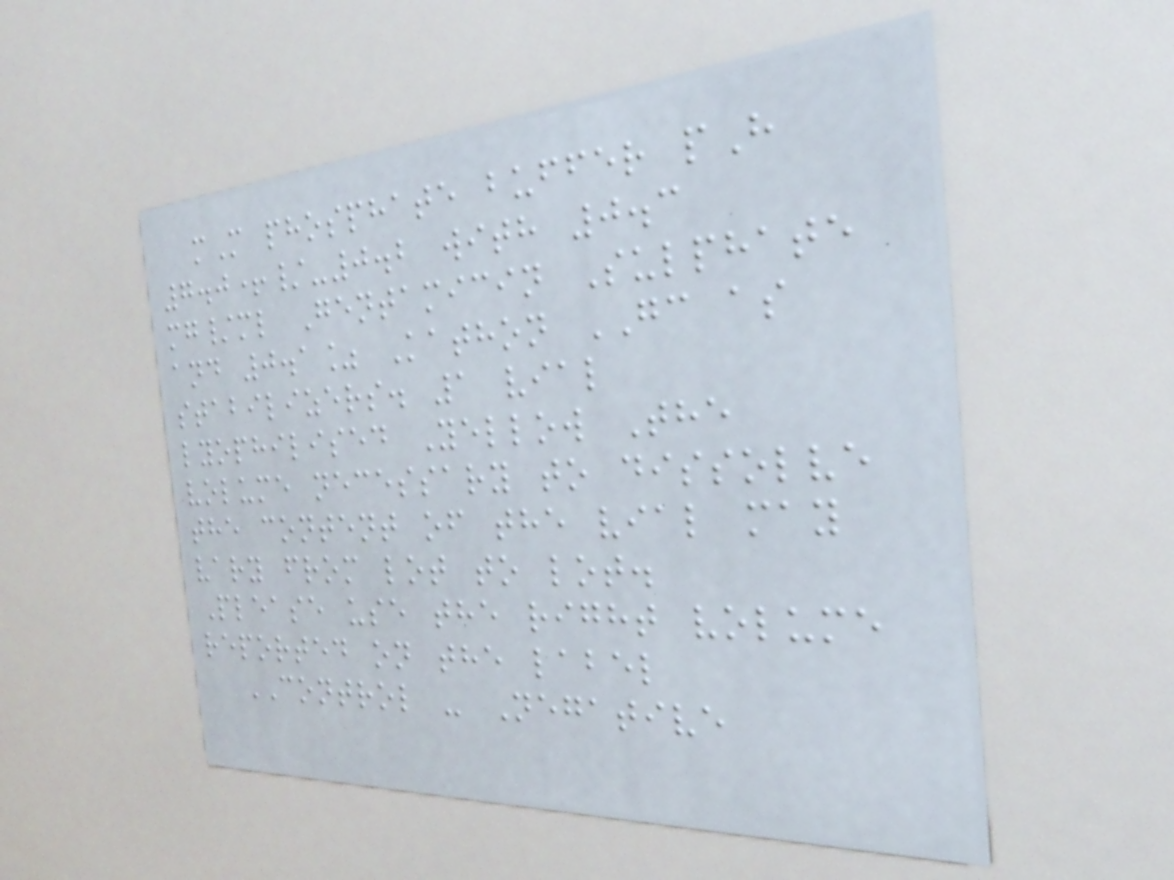mM phosphate buffer pH
7.0+/-0.2 with 0.3
mg/ml Gentamicin Sulphate
and 0.1% Kathon GC as
stabilizers. 1 vial
lyophilised Yellow The
volume necessary to dissolve
the content of the vial may
vary from lot to lot.
Please use the right volume
reported on the label
CONTROL - Negative
